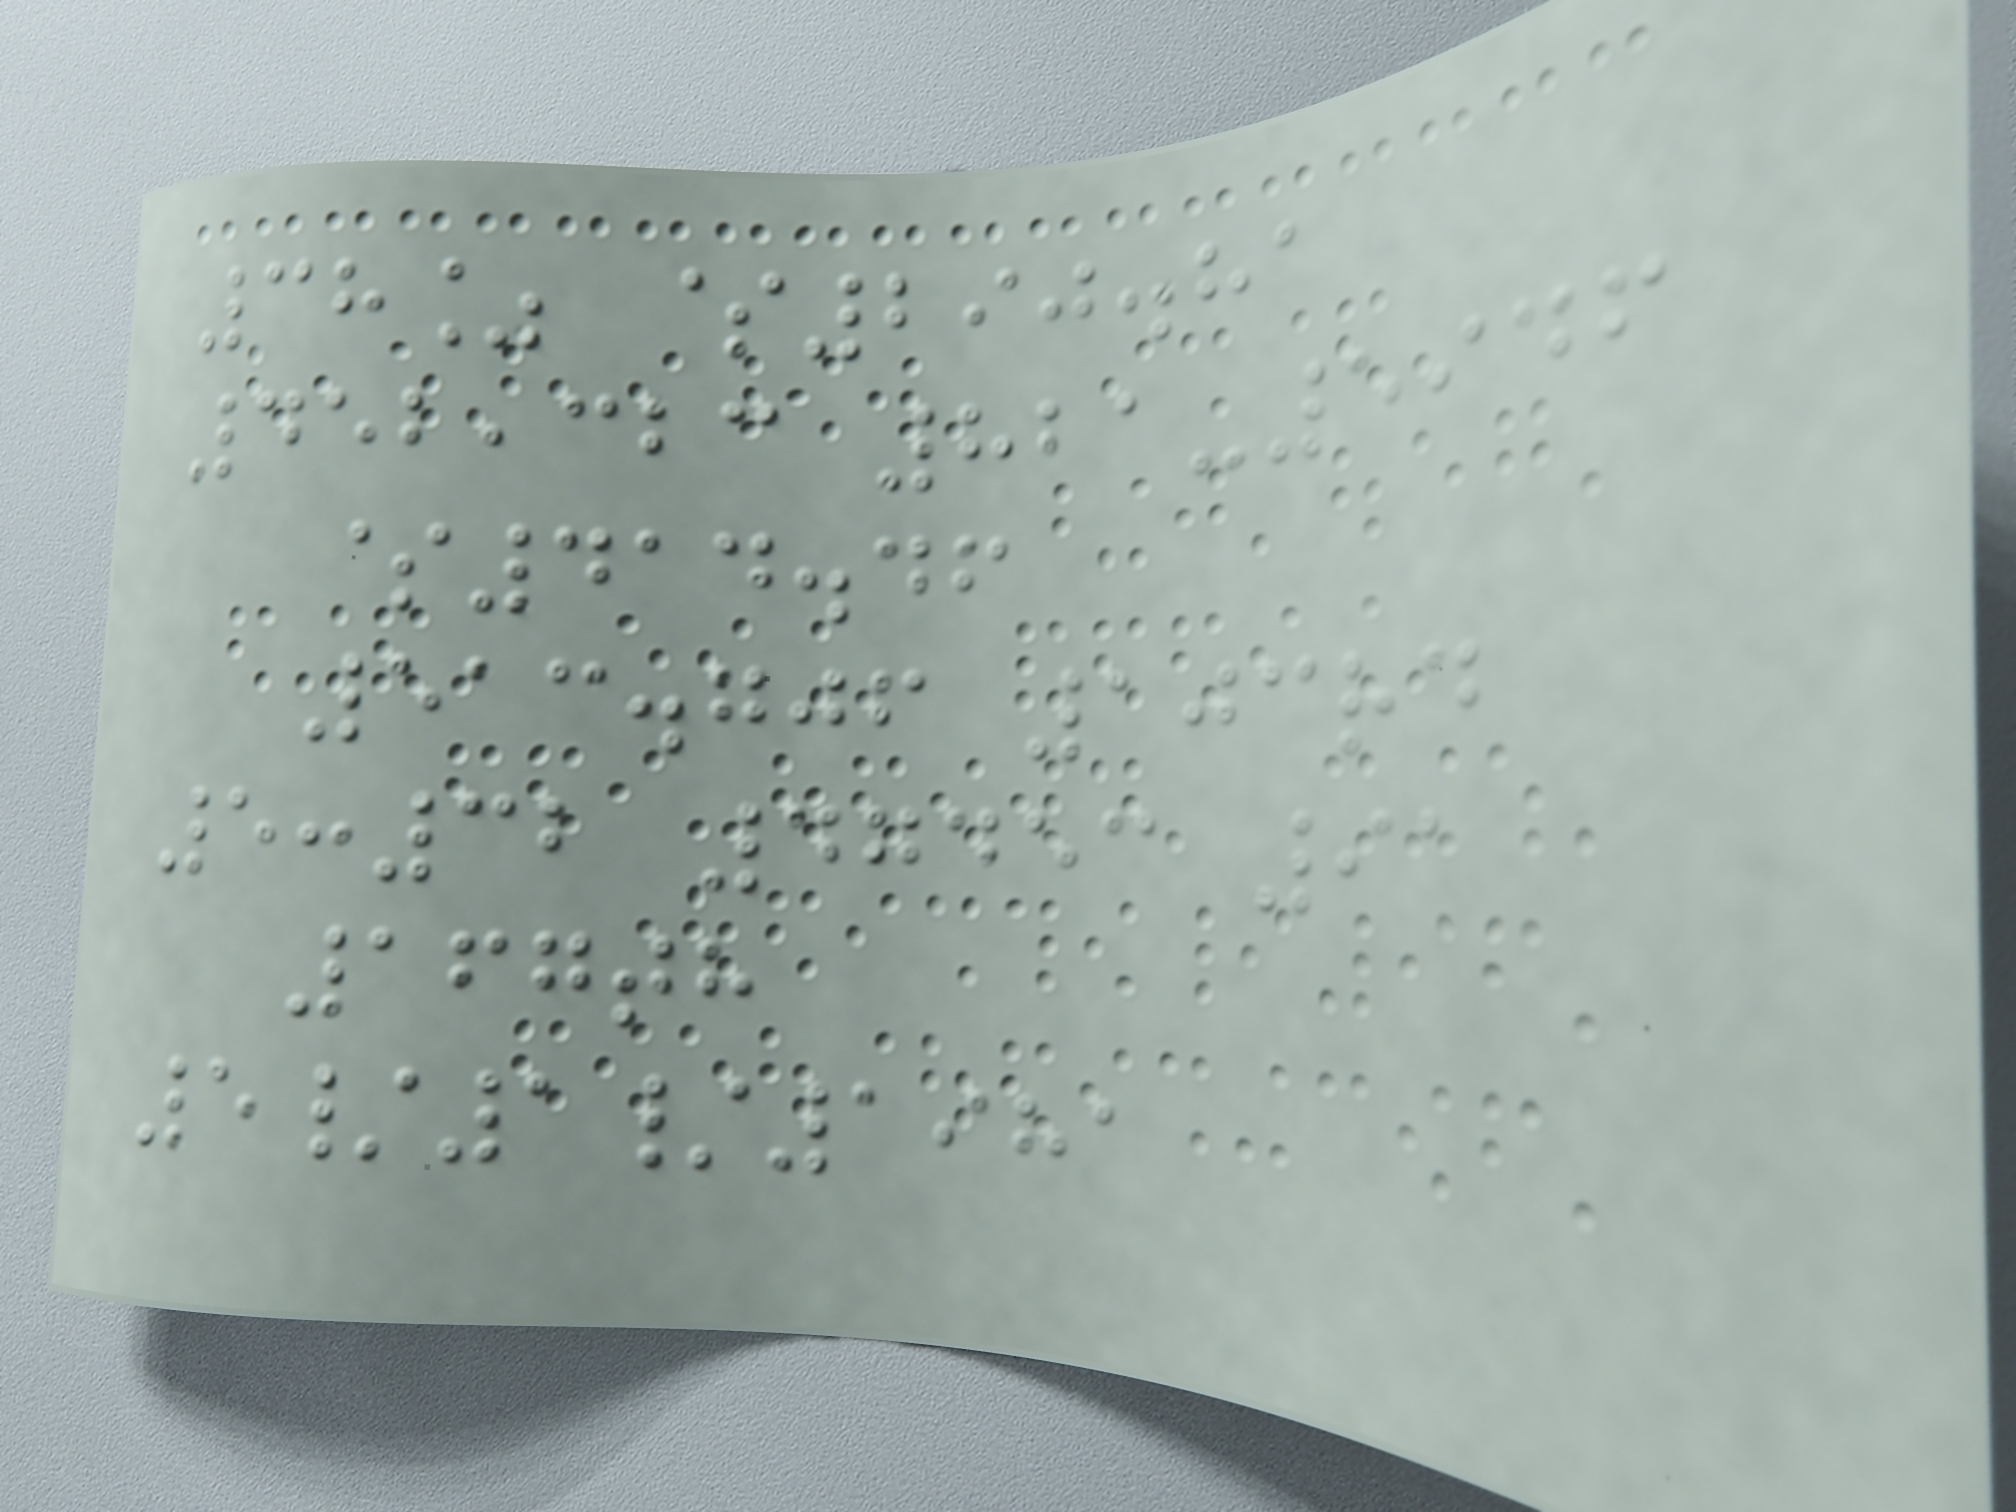38% $290.81
452,323 821-5946
$414.46
513.706 103rd
5:32 47453 91
167th
5/1/1981
